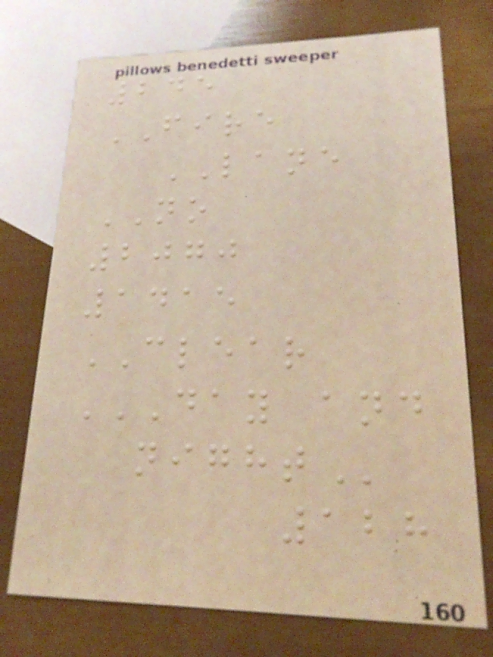245
FIRE
LANE
NO
2070
1415
CLEAR
DAY AND
NIGHT
128
